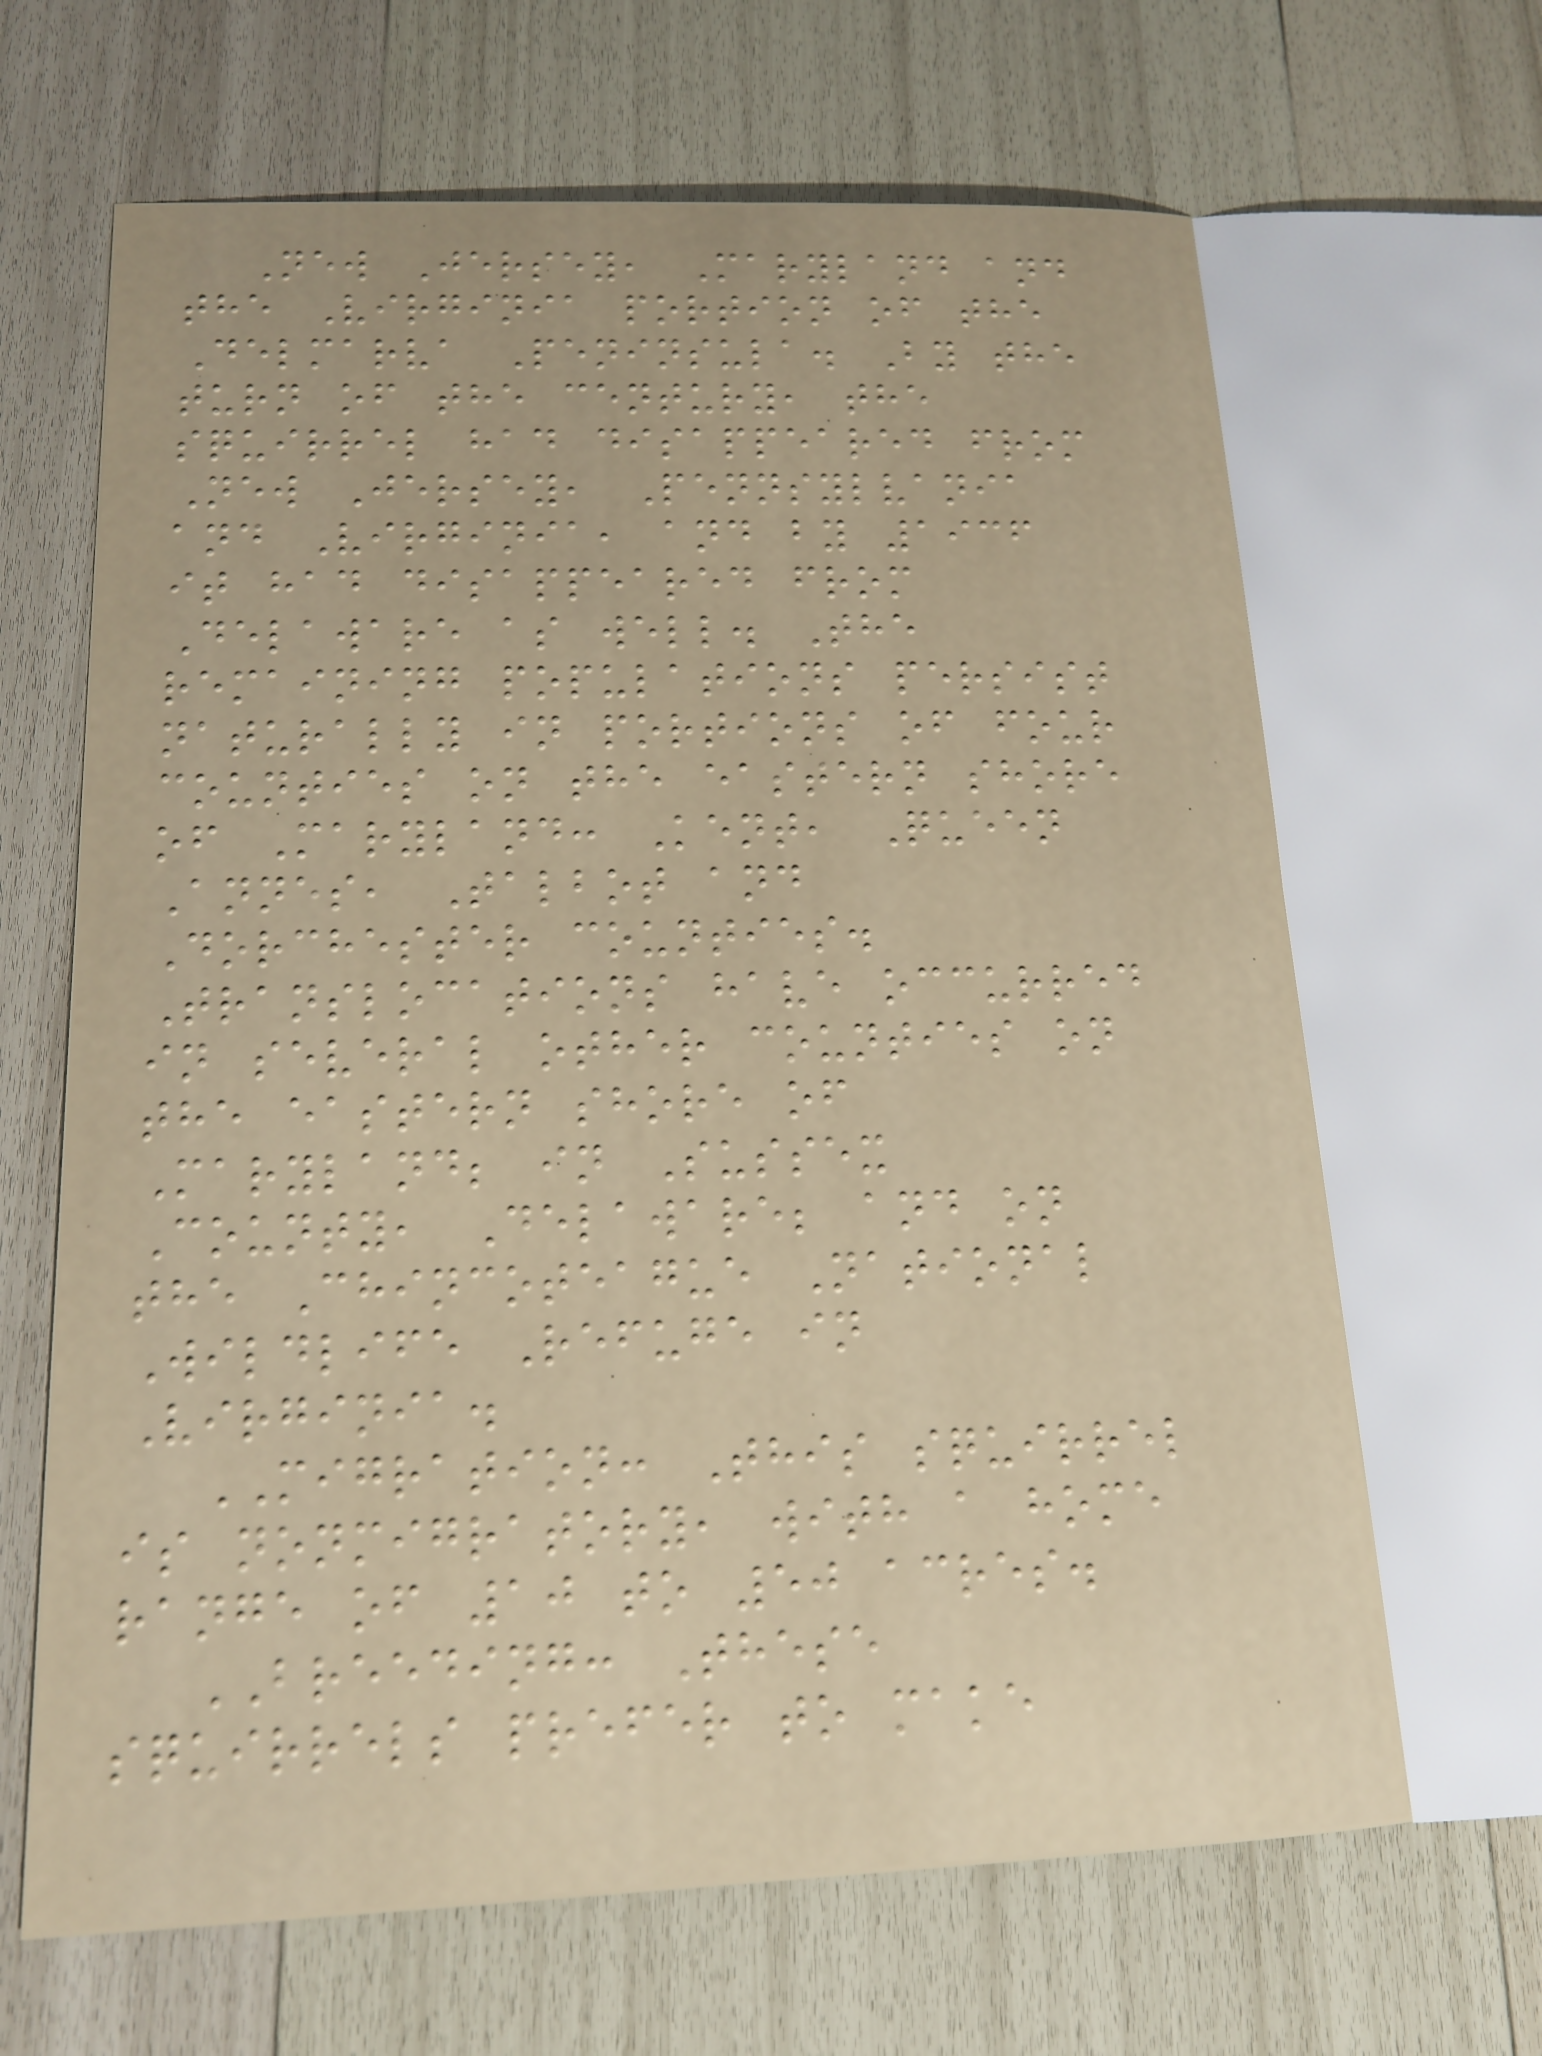New Jersey, Maryland and
the Virginia portion of the
Delmarva Peninsula. By the
turn of the century, the
squirrel had disappeared from
New Jersey, Pennsylvania
and Virginia, and by 1936
it had disappeared from
Delaware as well. The
remaining populations persist
naturally in portions of four
counties on the eastern shore
of Maryland: Kent, Queen
Annes, Talbot and
Dorchester counties.
Translocations have occurred
in several other counties on
the eastern shore of
Maryland; in Sussex
County, Delaware; and on
the Chincoteague National
Wildlife Refuge in
Virginia.
MIGRATION: This squirrel
is nonmigratory, with a home
range of 10 to 50 acres.
BREEDING: These
squirrels prefer to make
